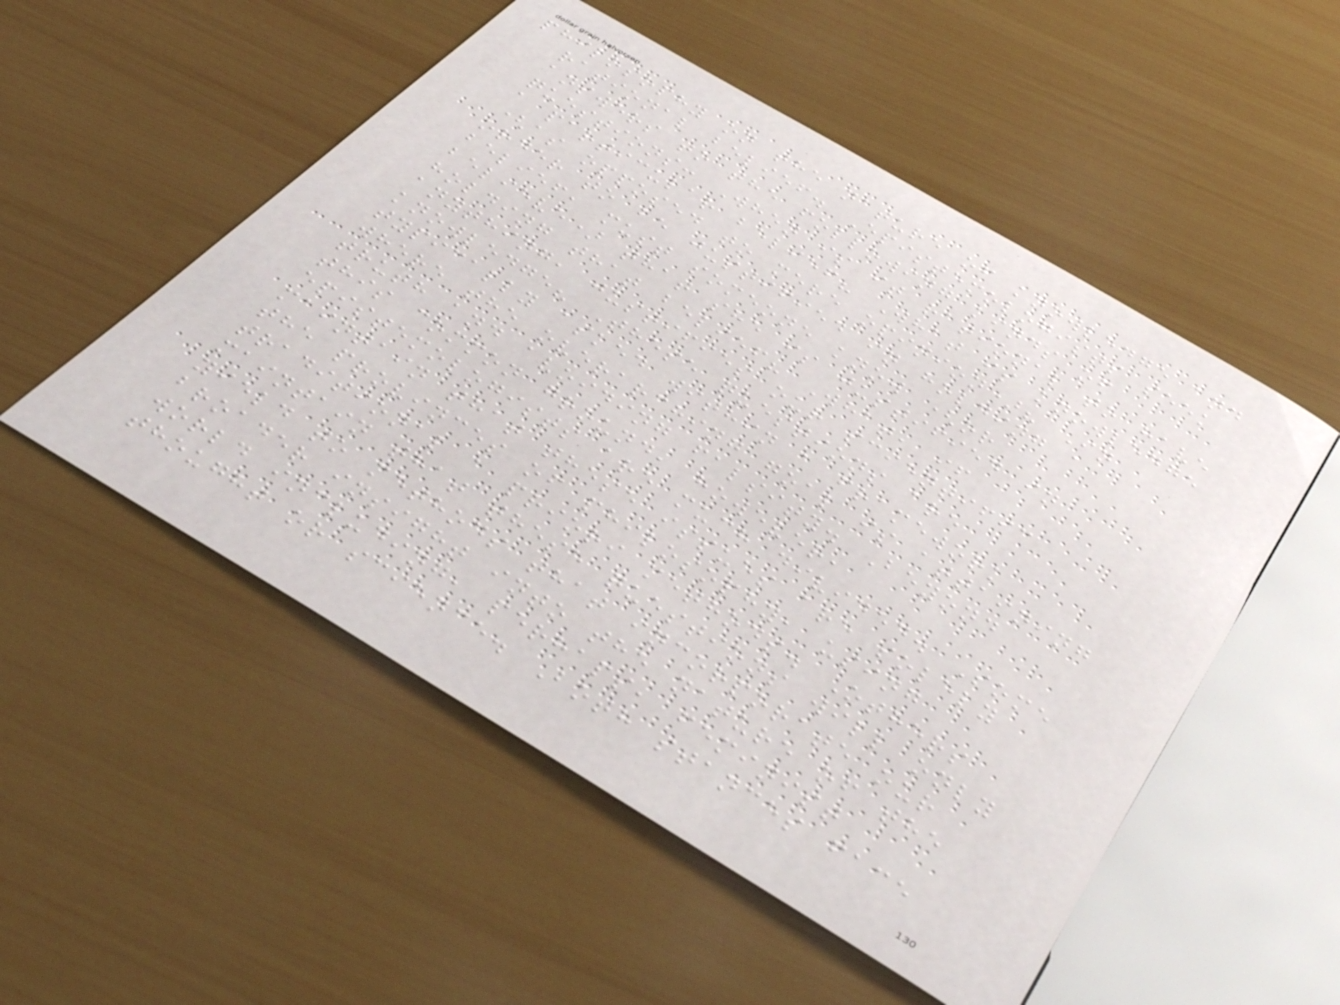philosophy on the nature of knowledge and
rational belief. Epistemologists seek
answers to the following kinds of
questions: When is it rational to have
a particular belief? What is knowledge
(as opposed to mere opinion)? In
order to be justified in holding a
belief, must someone know (or
believe) that she is justified in
holding that belief? What, if
anything, justifies our scientific
knowledge? These questions are
typically asked within a framework
where the overarching goal is attaining
truth and avoiding falsity. Beyond
this common ground, however,
epistemologists are much divided. Some
maintain that these issues are solely
the provinces of philosophy, using
traditional a priori methods. Others
maintain that these questions will only
yield to methods that incorporate our
broader insight into the nature of the
world including, perhaps, feminist
thought or science. Both stances face
